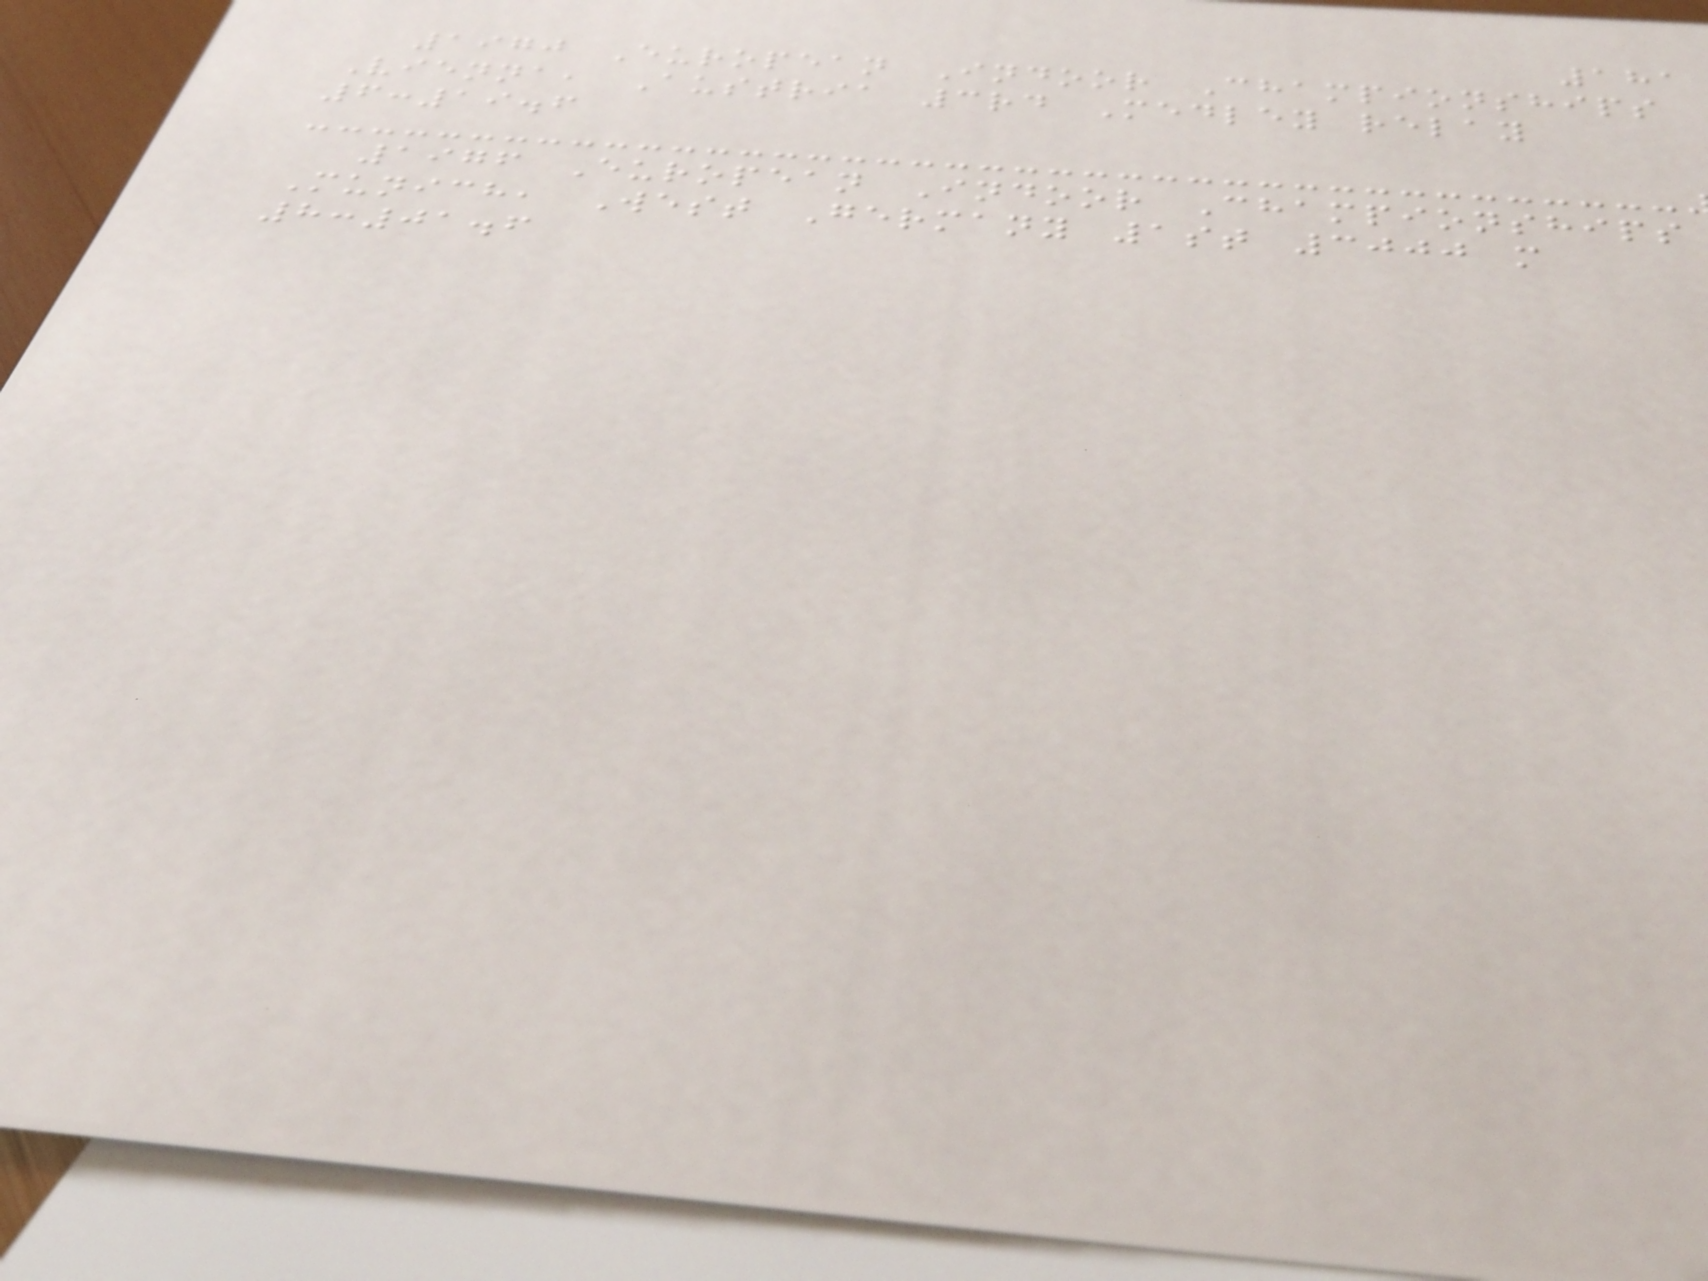181
1970 European Indoor Championships
Vienna, Austria 3rd Medley relay
6:19.6
1976 European Indoor Championships
Munich, West Germany 1st 3000 m
8:01.6
